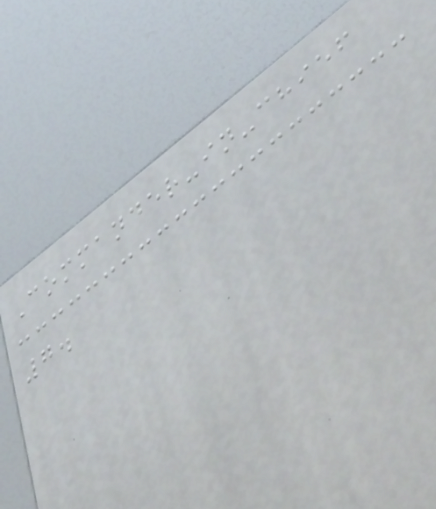Commander-in-chief
7.
